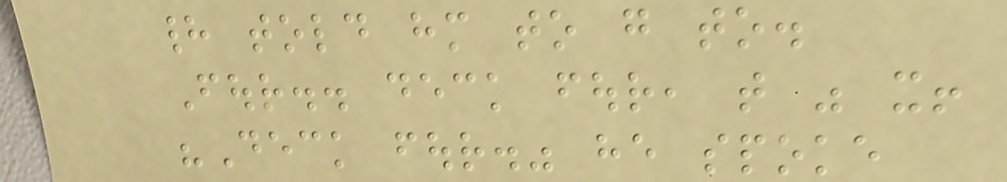had told him to go to.
Four.. deck four, that was it!
"Deck four." he spoke
